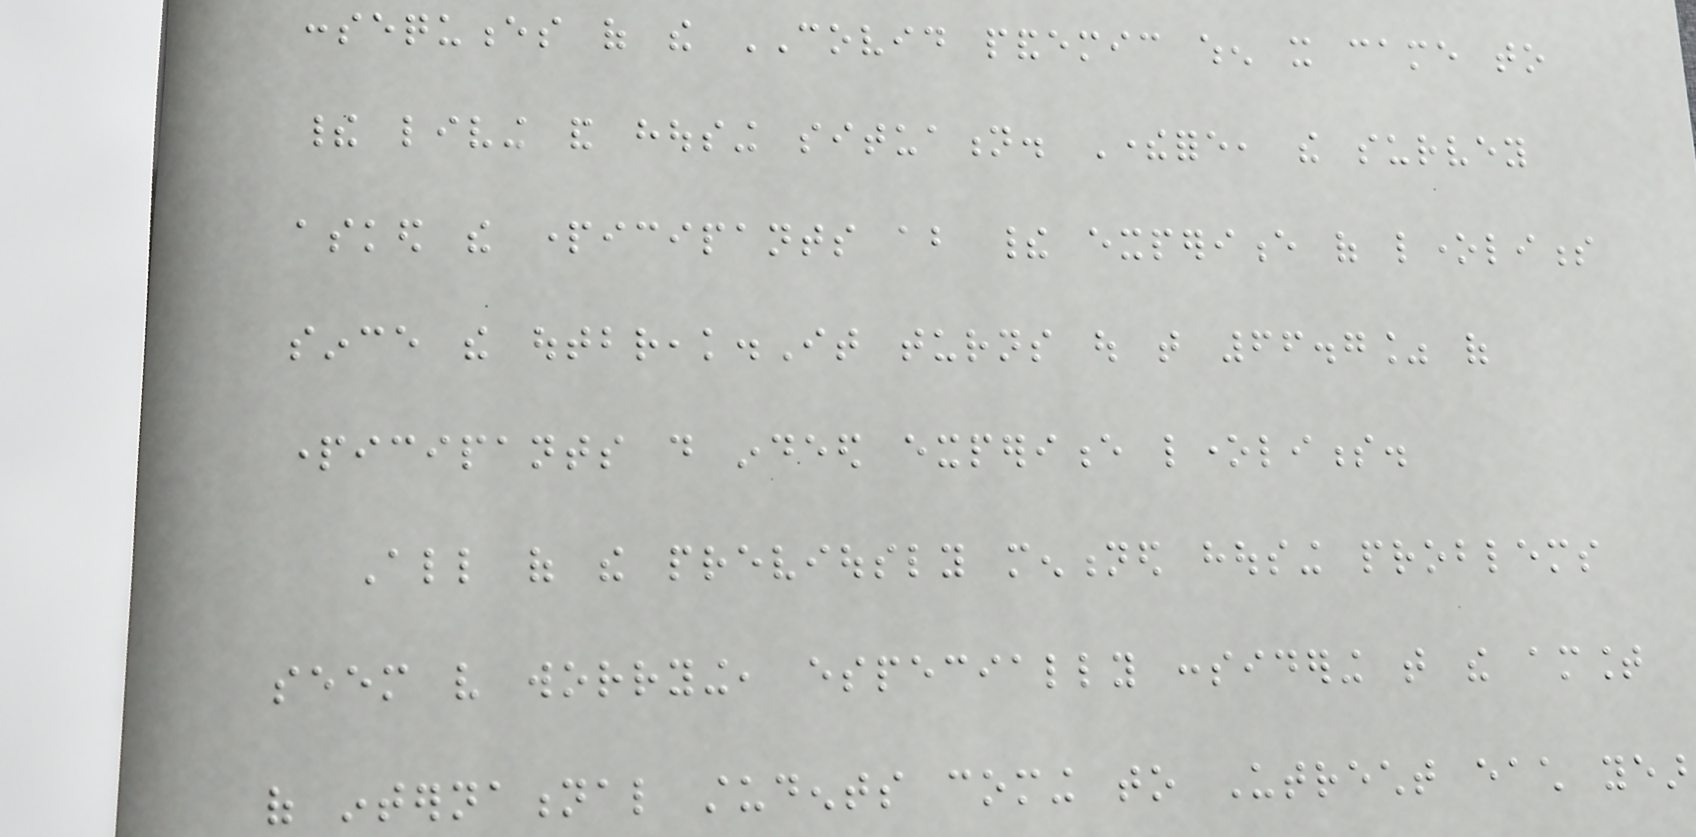consequences of the COVID pandemic when it came to
their living and housing situation. Therefore, the survey
asked the participants about their experience of loneliness
since the outbreak.It turns out that 66.7% of
participants do indeed experience loneliness.
All of the previously mentioned housing problems
seem very worrying, especially considering that the amount
of international students coming to Utrecht each year
